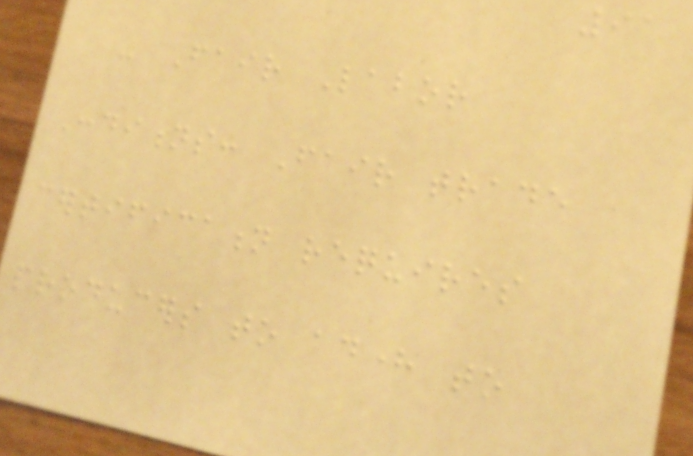91
- Fair Labor
Conditions: Fair trade
certification requires
producers to adhere to
